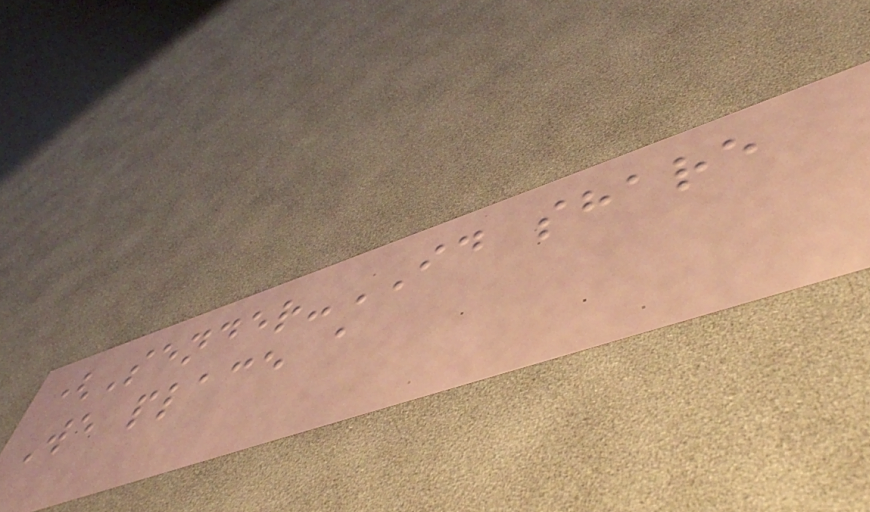(Sender-ID share
We place a
